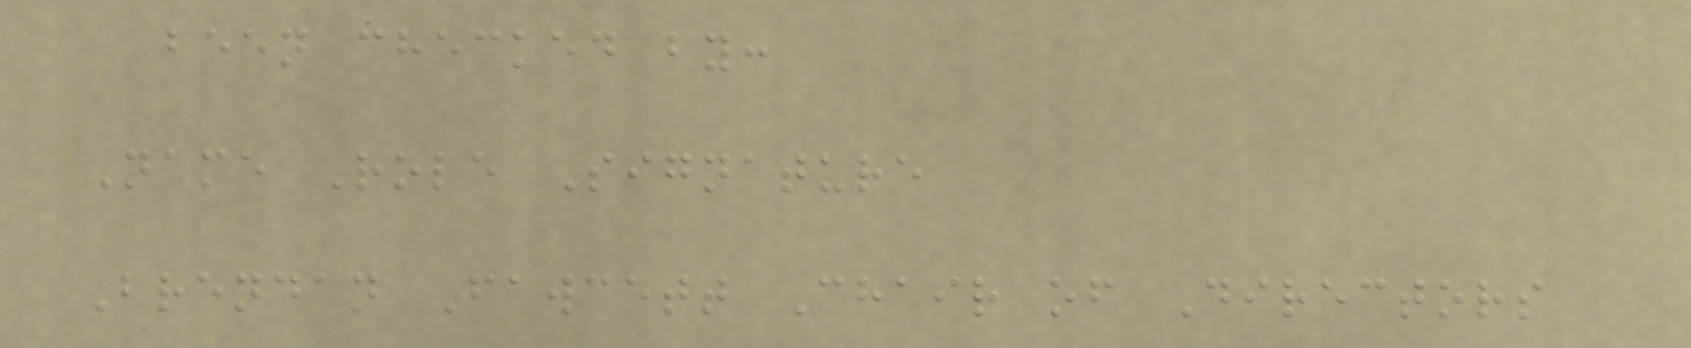been checked by:
Name Role Signature
Brendan Fawcett Chair of Directors
